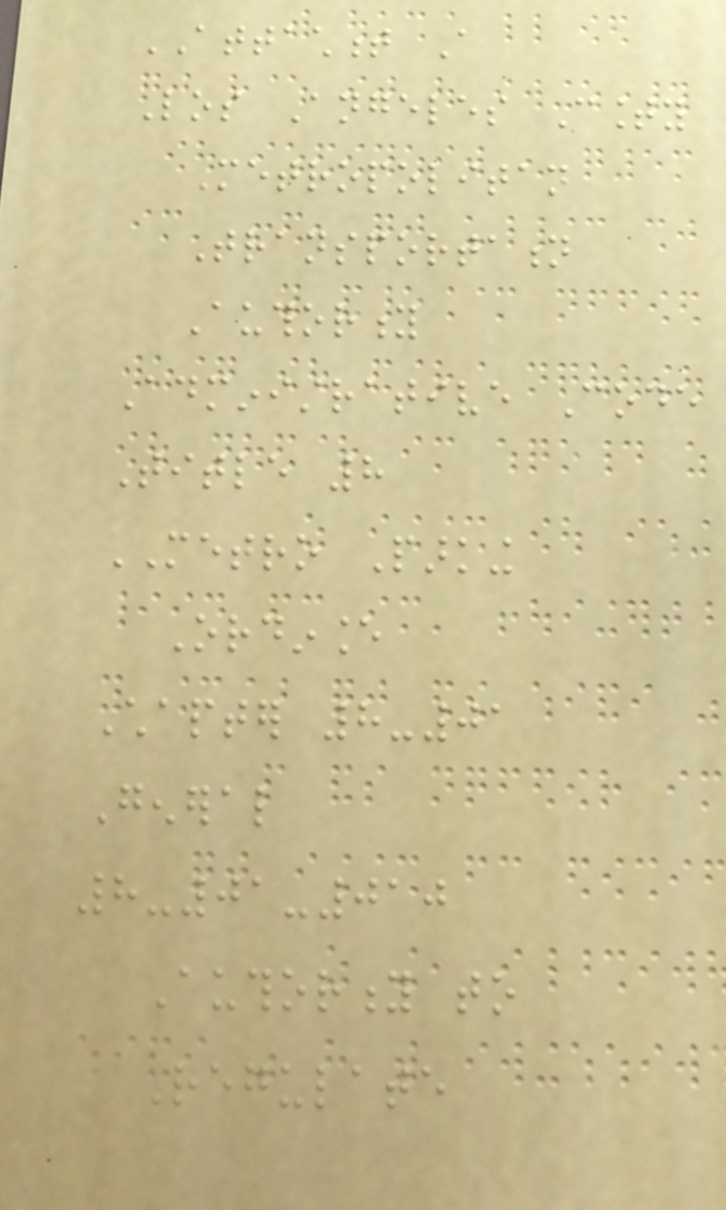ATTACHMENT A
Los Angeles County
Metropolitan
Transportation
Authority
Administrative Code
Title 8
METRO Parking
Ordinance
Chapter 8-01
General
8-01-010
Authority to
Regulate
